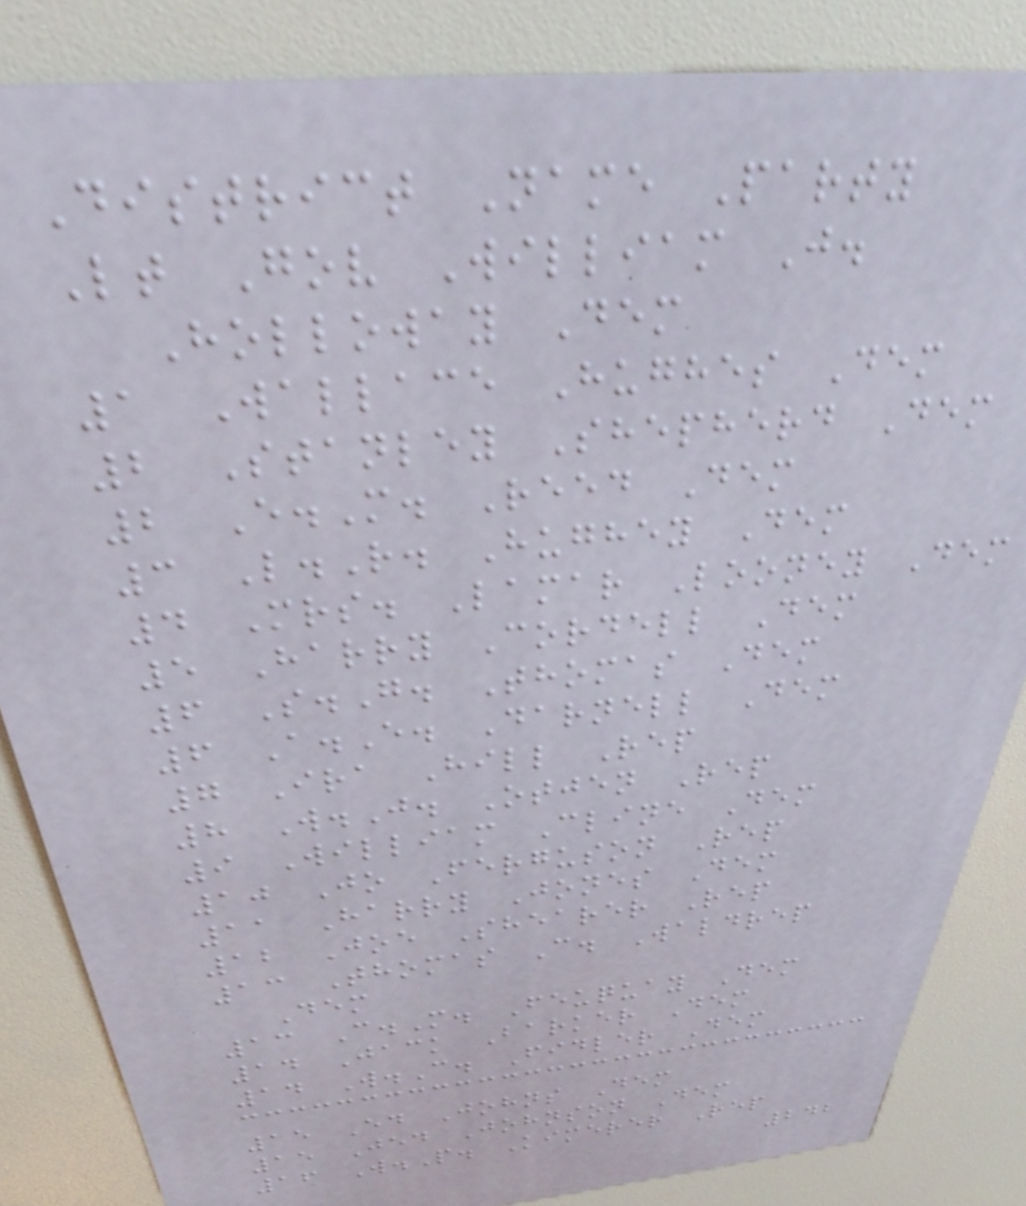District Name Party
Lt Gov William J.
Holloway Dem
1 Wallace Hughes Dem
2 Stanley Shepherd Dem
2 E.M. Reed Dem
3 L.R. Hughey Dem
4 Mrs. Lamar Looney Dem
5 Harry Cordell Dem
6 S.G. Thomas Dem
6 A.E. Darnell Dem
7 Ira Hill Rep
8 W.J. Otjen Rep
9 William Cline Dem
10 Jo Ferguson Rep
11 Harry Jones Dem
12 Joe Shearer Rep
13 Thomas C. Waldrep
Dem
13 C.M. Feuquay Dem
14 Jack Barker Dem
14 W.C. Fidler Dem
15 Ed Johns Dem
15 Jed Johnson Dem
16 W.P. Kimerer Rep
242
